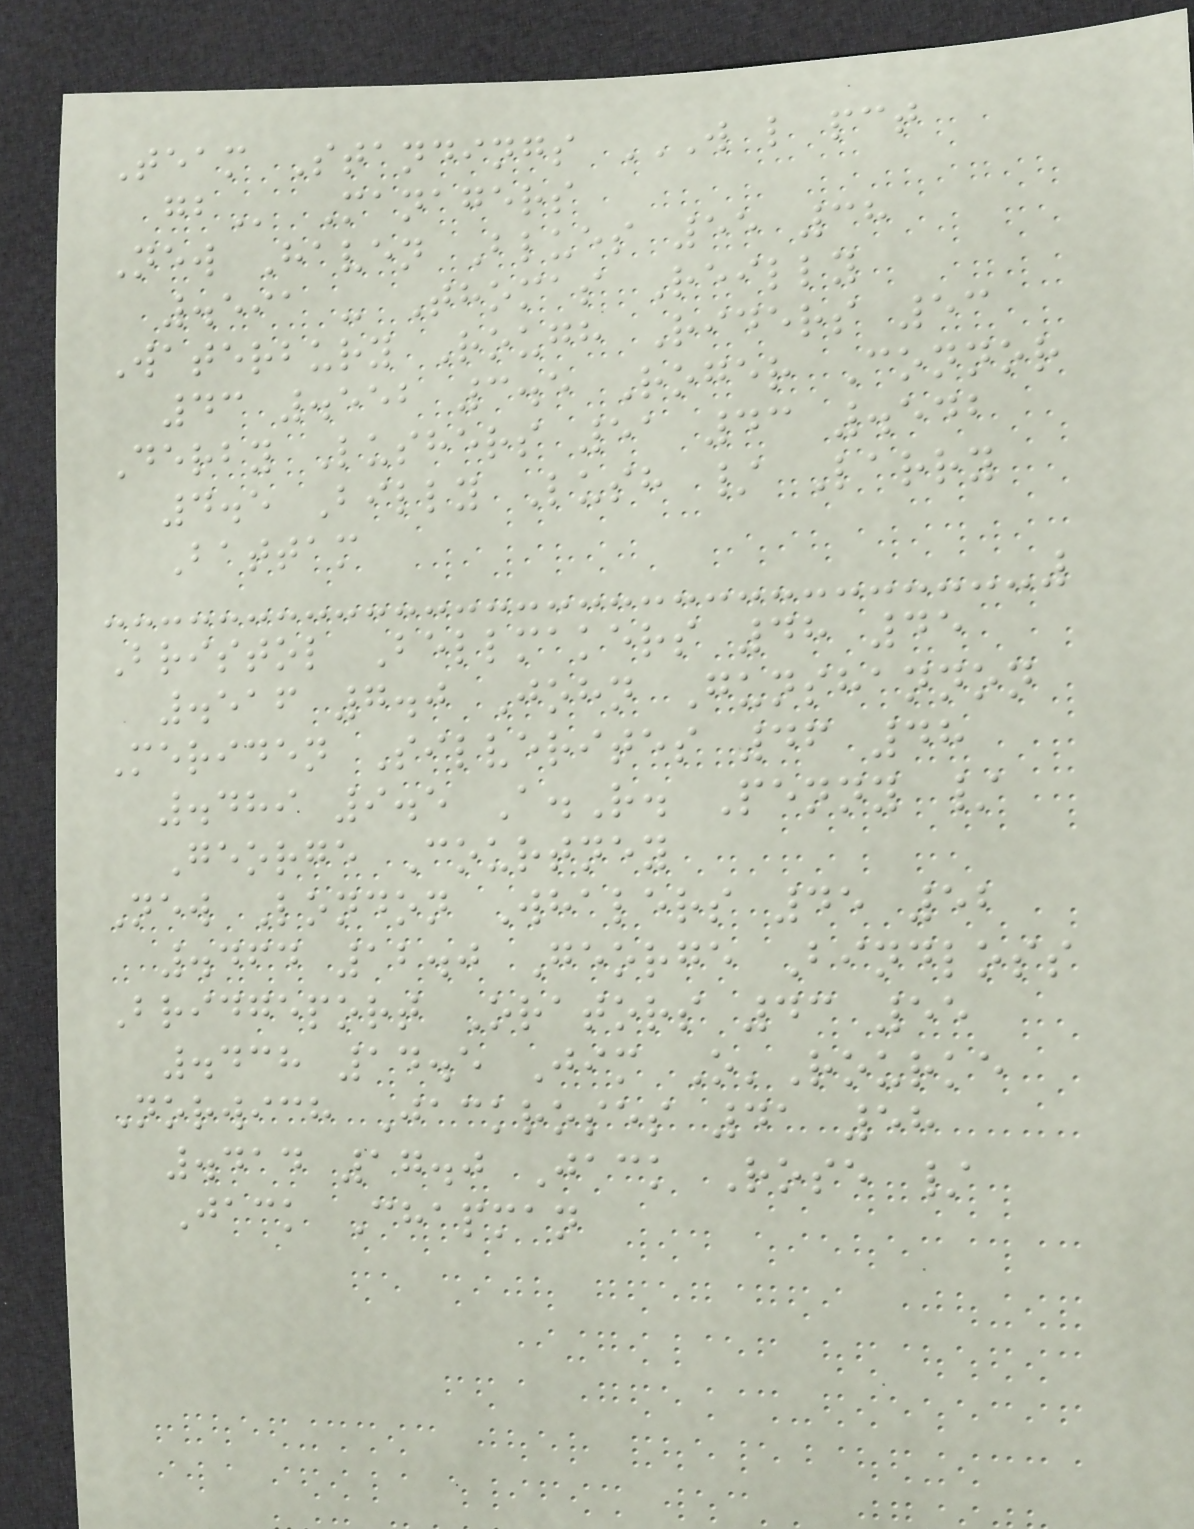Team Standings W L PCT
GB Managers
New Haven Blues 55 38
.591 - Thomas Reilly
Waterbury Rough Riders 53
43 .552 3.5 Roger Connor
Derby Lushers 51 43 .542
4.5 Billy Lush / Larry
Battam
Bristol Bellmakers 48 45
.516 7.0 John Gunshannon
Meriden Silverites 46 48
.489 9.5 A.R. Penny /
George Courtney
New London Whalers 45 52
.464 12.0 George Bindloss
Bridgeport Orators 43 55
.438 14.5 Jim O'Rourke
Norwich Jackroses 41 58
.414 17.0 Jack Rose /
Jack Chapman
